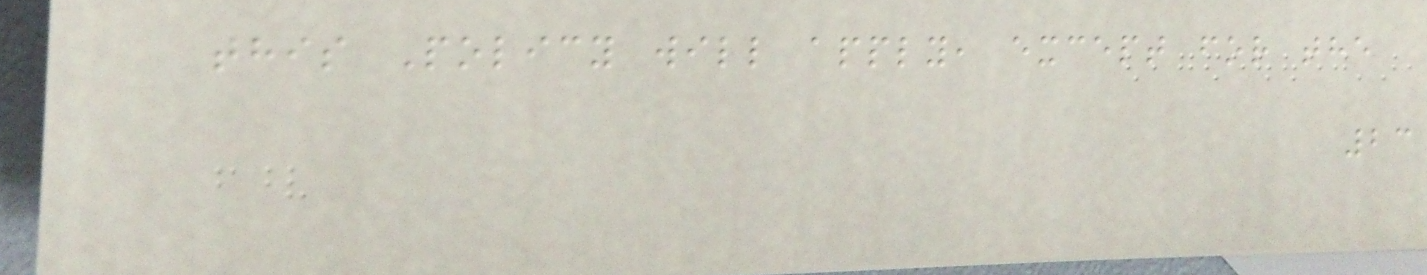this Policy will apply, except for the
23
